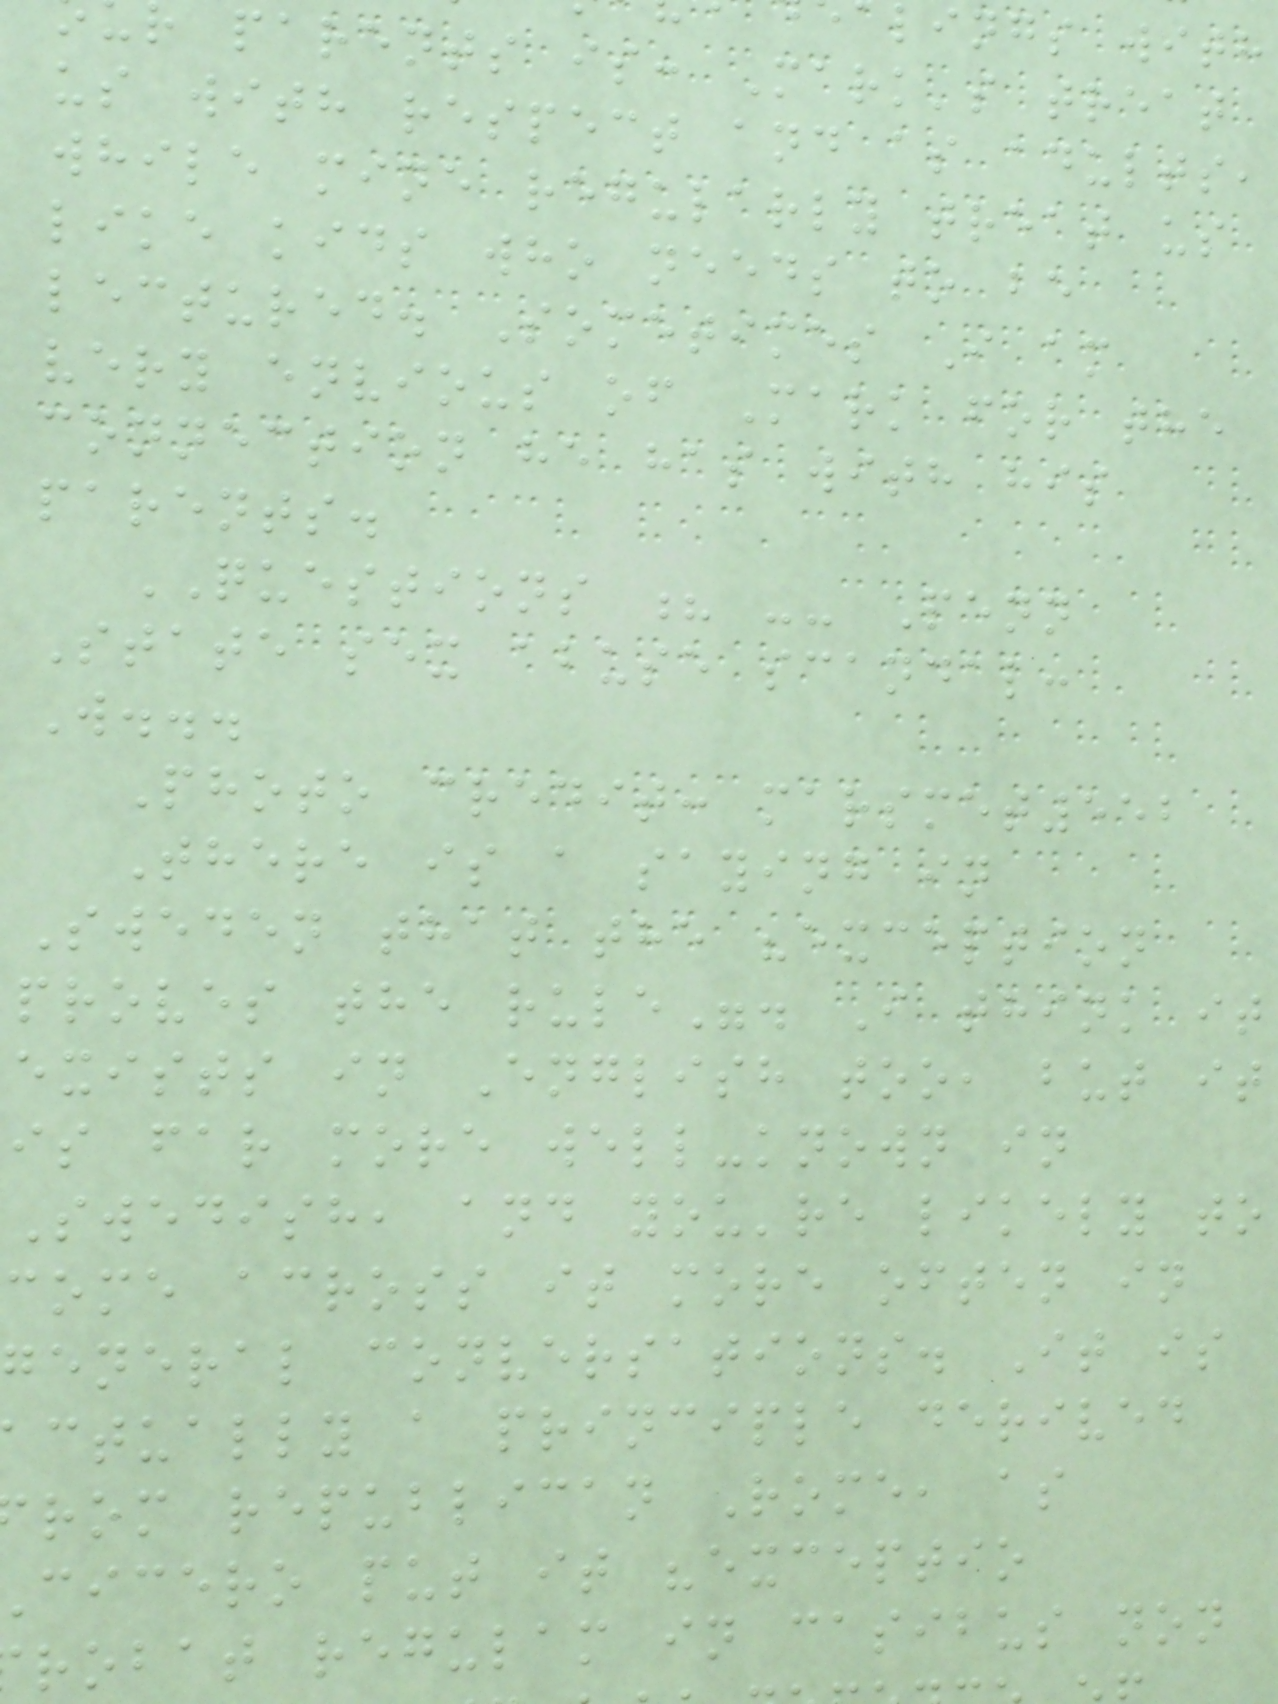lings with
parents is: Mark's treat
us with respect and as adults,
while mine regularly treat us
like kids who needs to be
lectured. Sometimes I am
very envious of Mark for the
connection he has with his
parents.
QUESTIONS ? -- Penn
State sex abuse scandal:
W...
Photo credit: marsmet552
There is a saying in
Sweden that the "exception
proves the rule". I think it
exists in English too, but it
is far more well-known in
Swedish, and you're likely to
come across it more often in
general conversations. It is
ctually a principle derived
rom republican Rome, as
cicero put it "exceptio
robat regulam in casibus non
